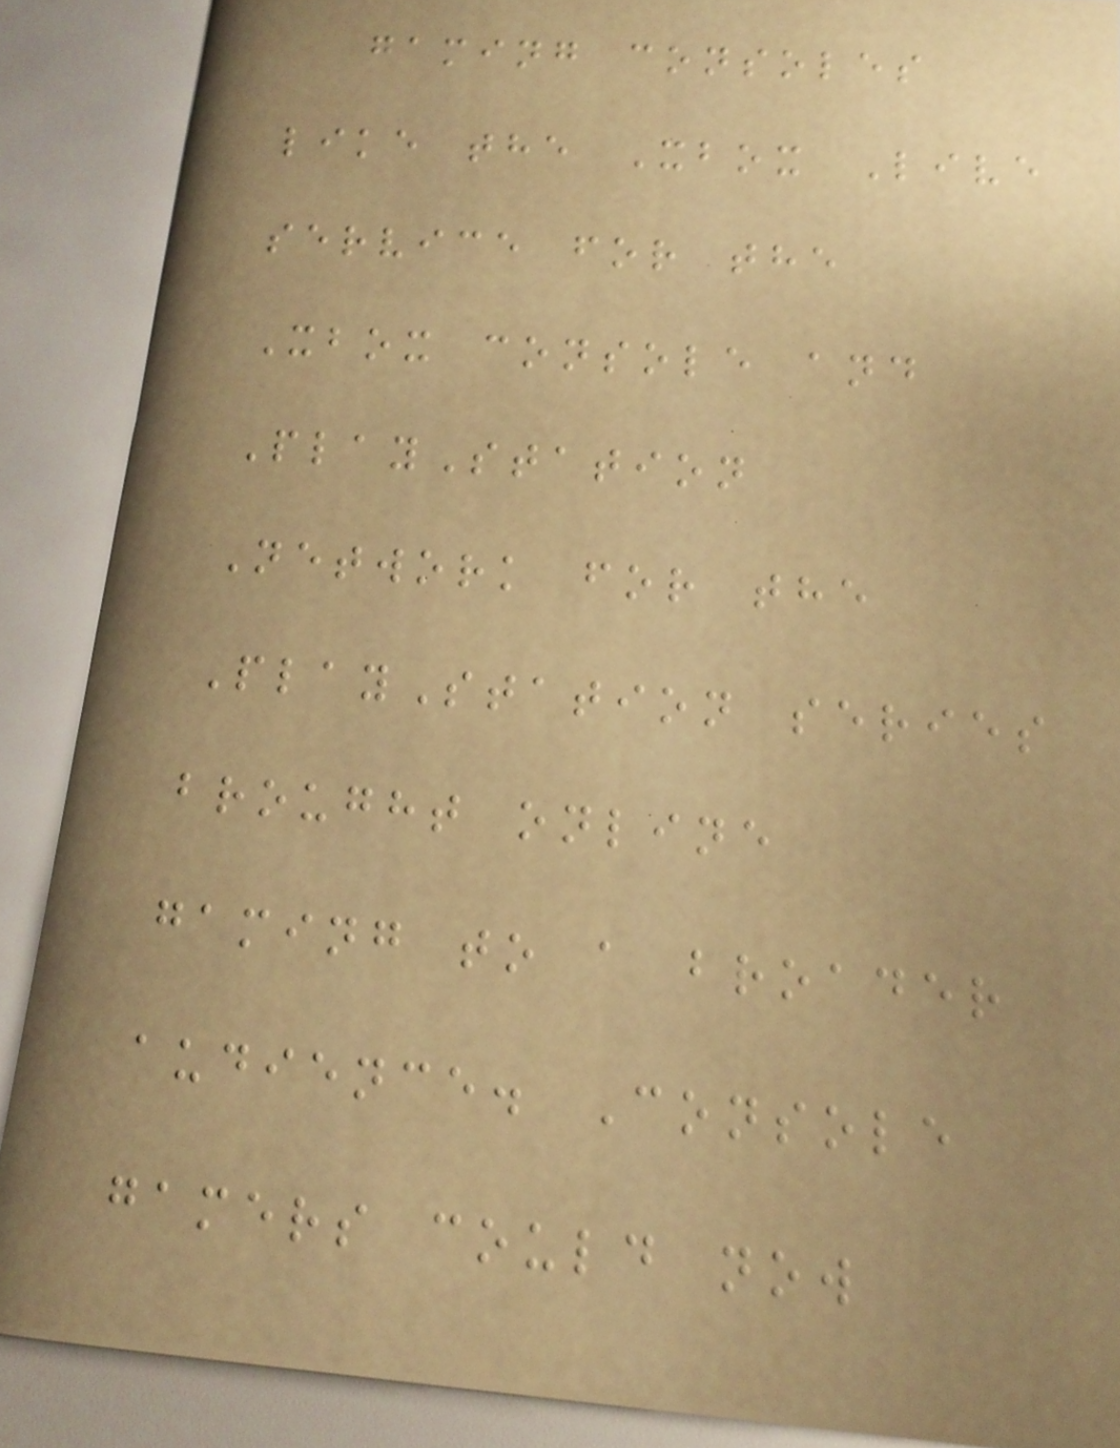gaming consoles
like the Xbox Live
service for the
Xbox console and
PlayStation
Network for the
PlayStation series
brought online
gaming to a broader
audience. Console
gamers could now
